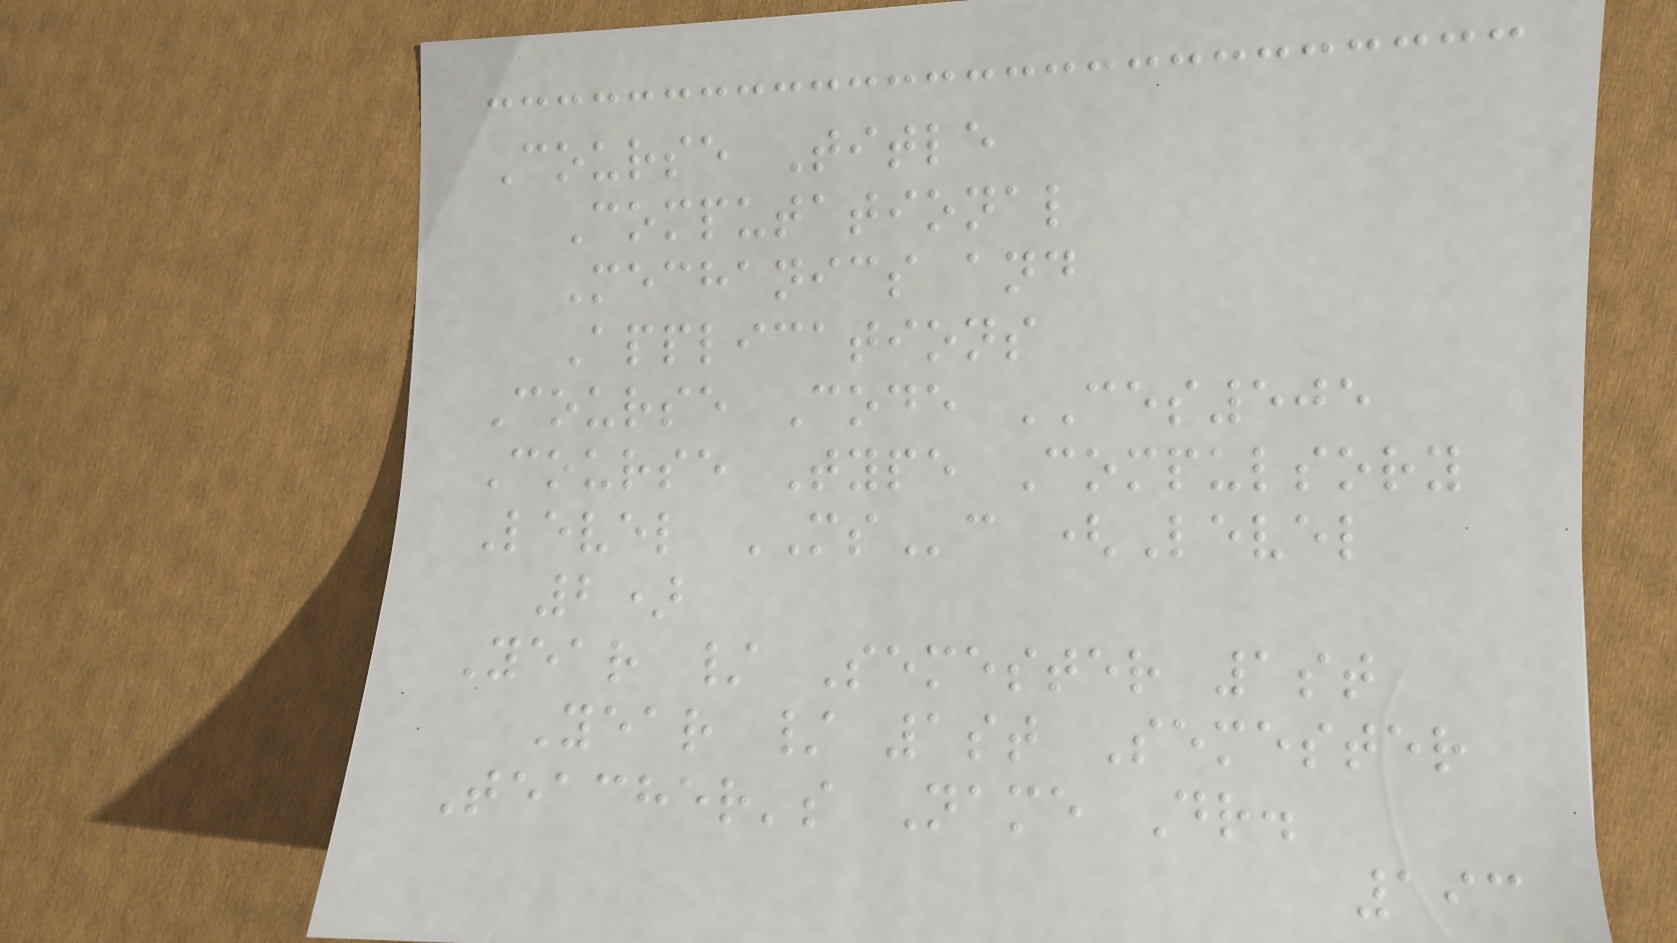Course Title
Computational
Mechanics and
Applications
Course Code CES505
Course Type Compulsory
Level MSc (Level
2)
Year / Semester 1st
Year / 1st Semester
Teacher's Name Dr.
193
